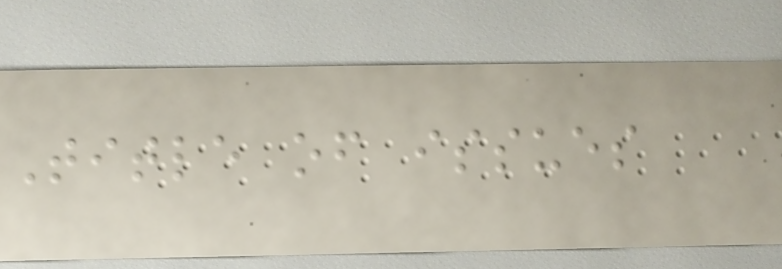Title of issues
